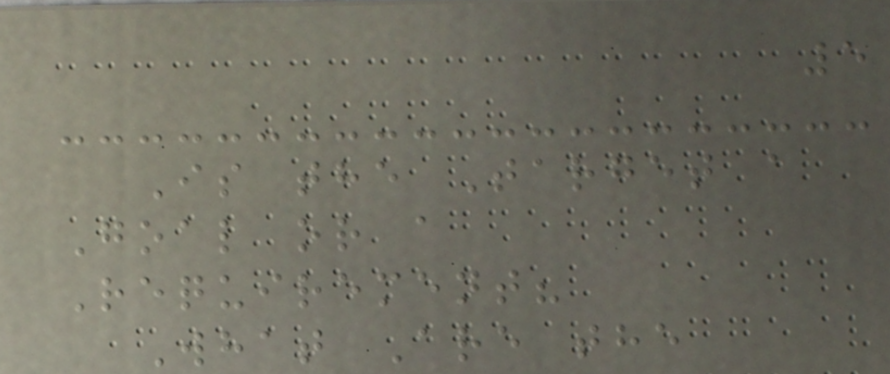5
Is the Target a
Goal or a
Requirement?
What Are the
